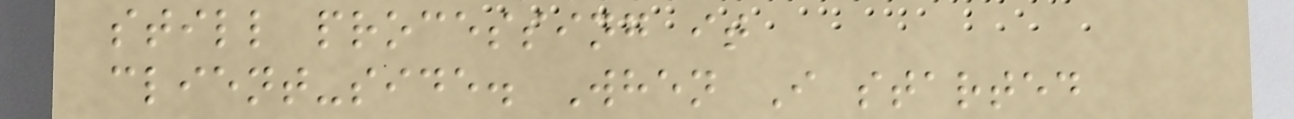still processing it
client-side. When I started
